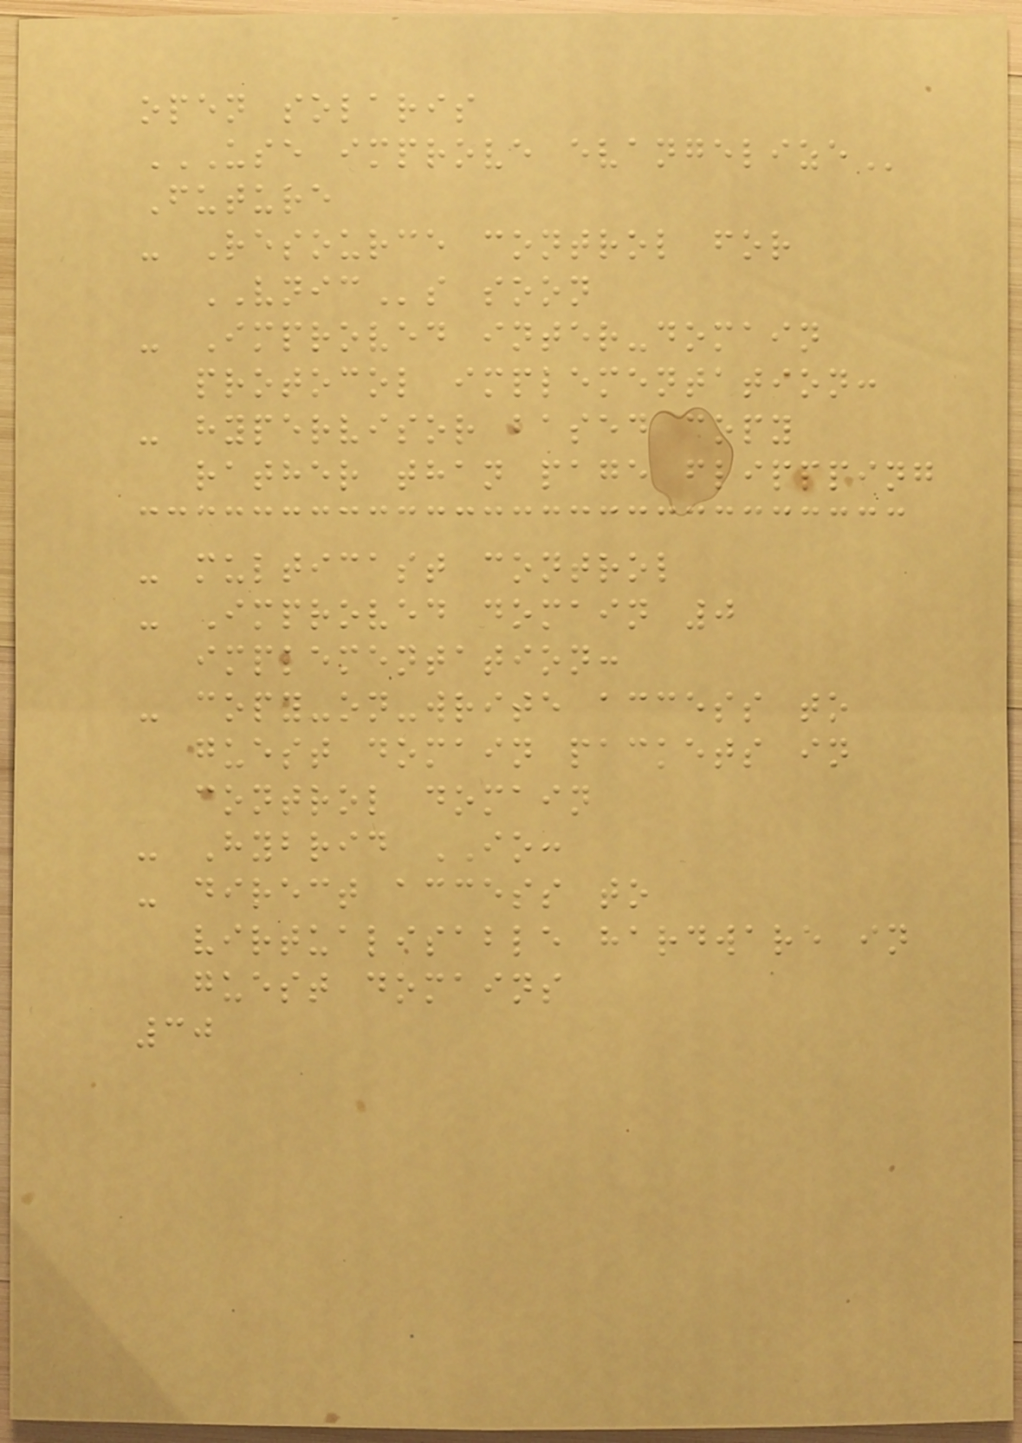open solaris
USE IMPROVE EVANGELIZE
Future
- Resource control for
VNICs soon
- Improved inter-domain
protocol implementation:
- hypervisor based copy
rather than page flippping
- multicast control
- Improved domain 0
implementation:
- copy-on-write access to
guest domain packets in
control domain
- Hybrid IO:
- direct access to
virtualisable hardware in
guest domains
30
